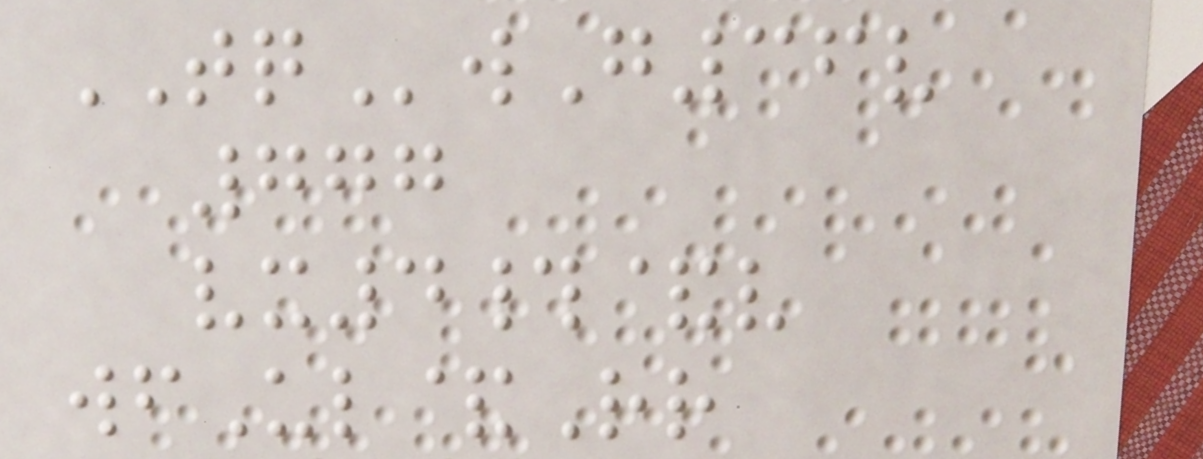TQwG36v
777
vx4#&v
wfUl&Rr
